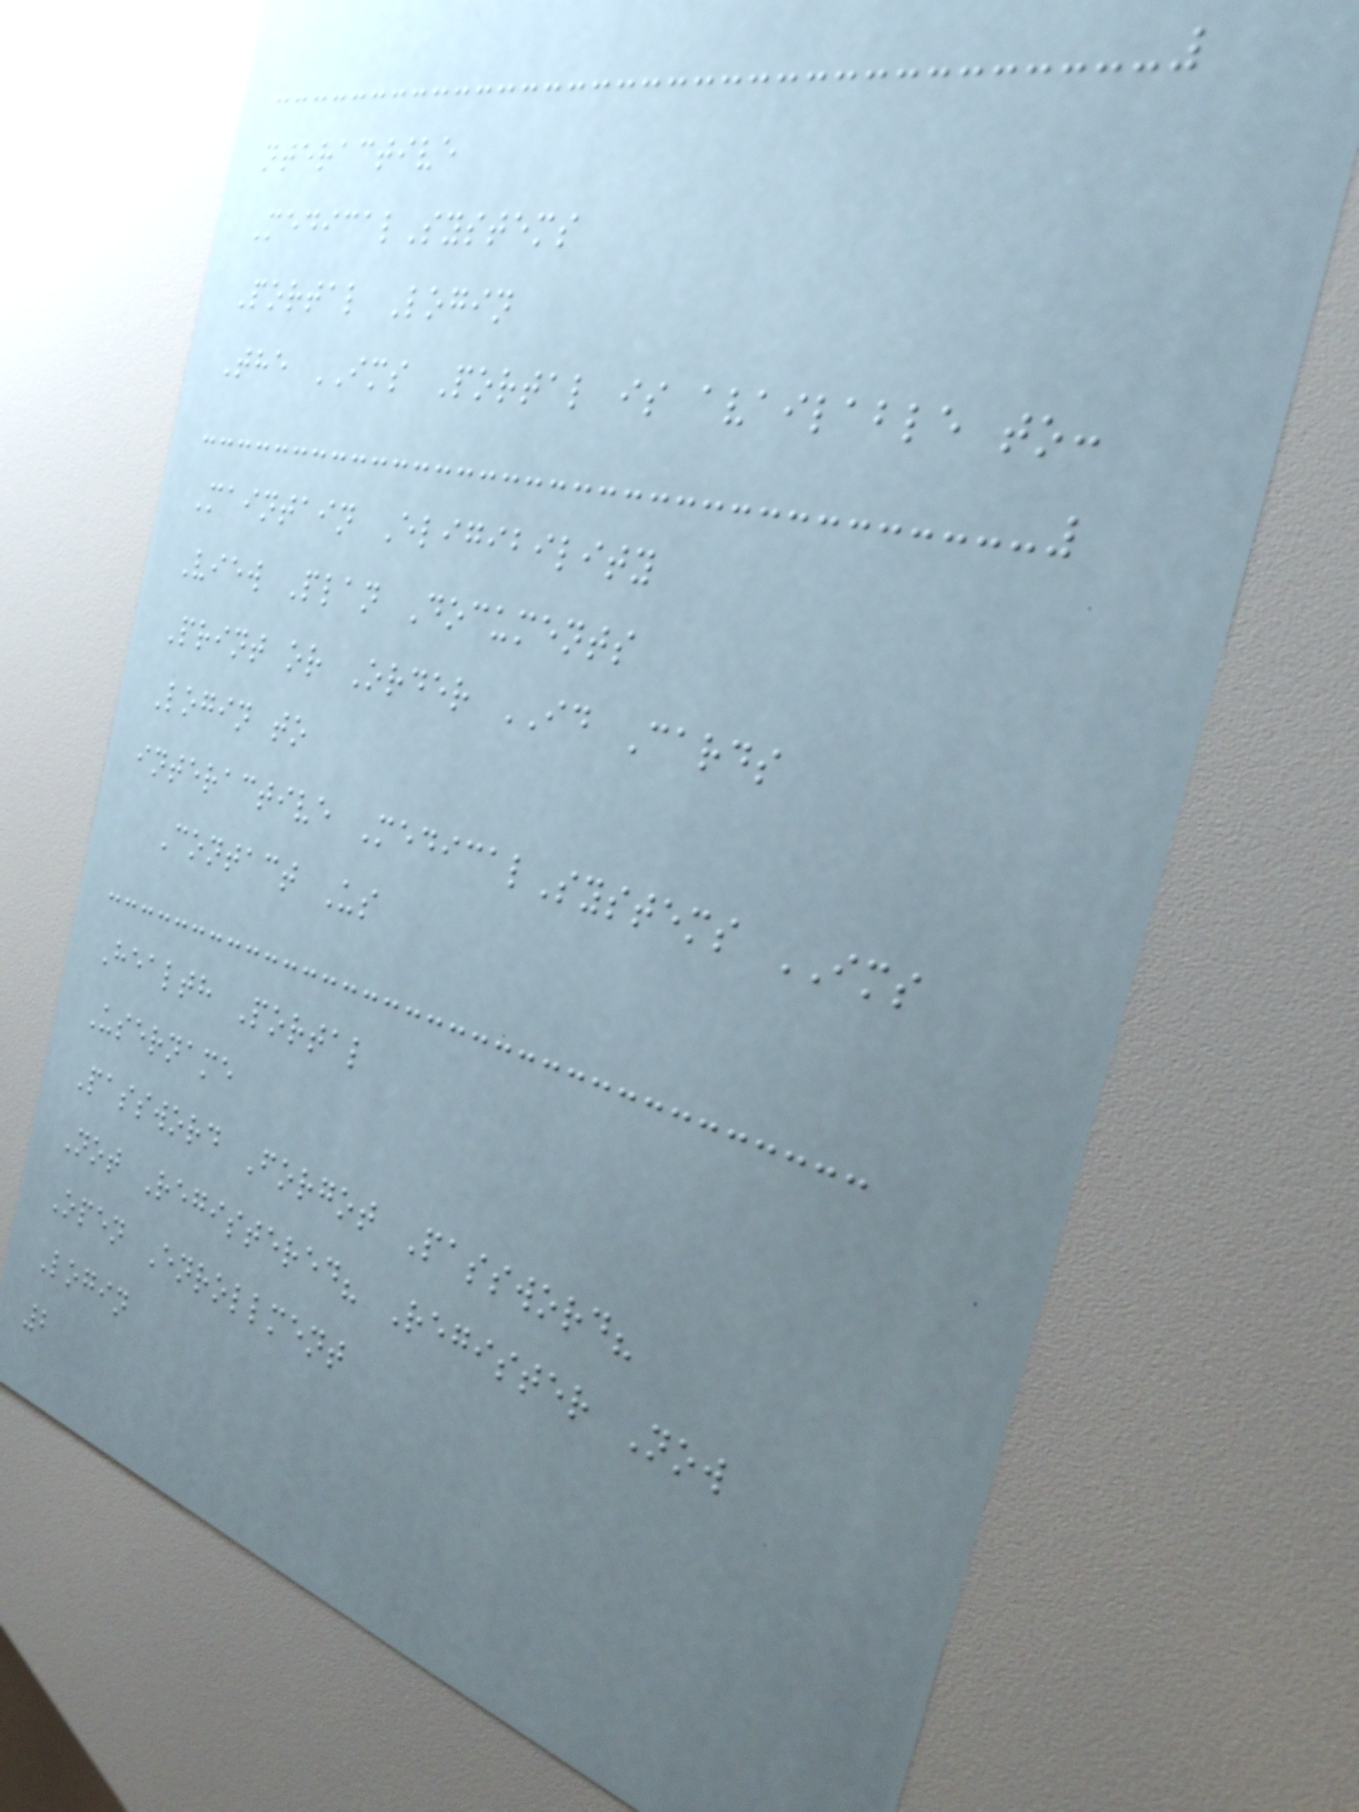nteractive
MedicalSystems
Portal Login
The IMS Portal is available to:
Maintain Eligibility
View Plan Documents
Print or Order ID Cards
Login to
interactive MedicalSystems IMS
Contact Us
Health Portal
Username
Password Forgot Password?
Not Registered? Register Now
Open Enrollment
Login
2
